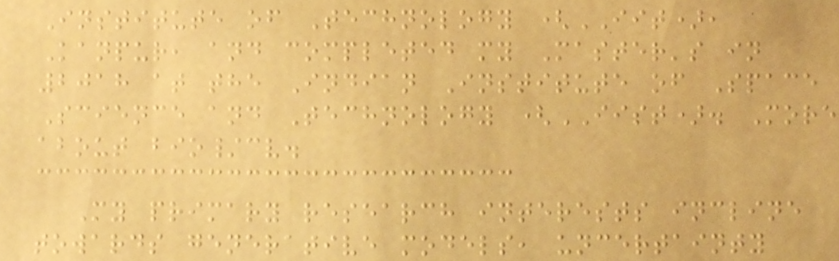Institute of Technology (IIT),
Kanpur, and completed my Master's in
2018 at the Indian Institute of Space
Science and Technology (IIST). More
about bio/cv.
My primary research interests incline
towards generative models, uncertainty
